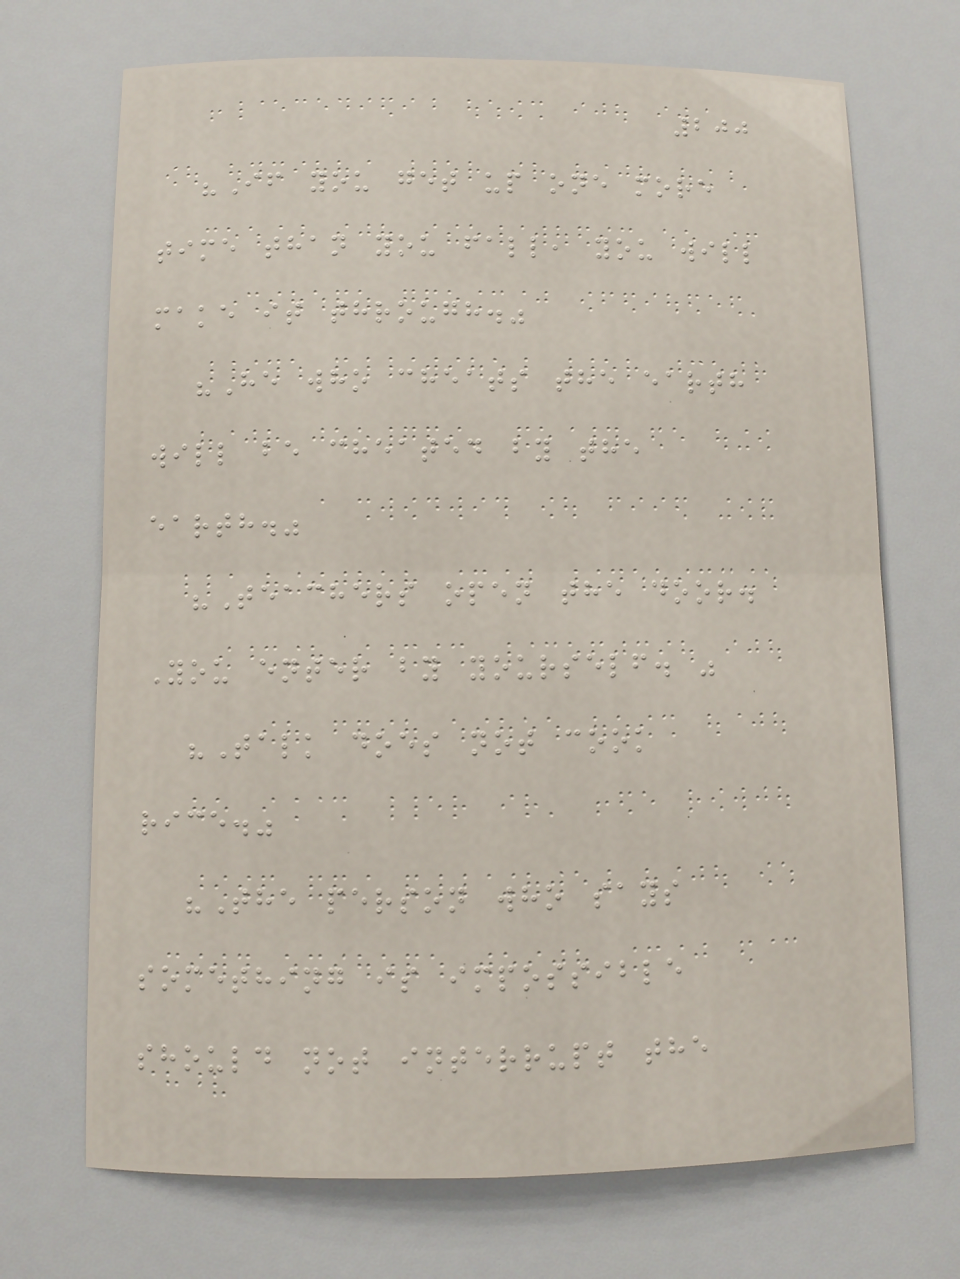200
"If you get up one more
time than you fall, you will
make it through."
"He who cheats the earth
will be cheated by the
earth."
"Teachers open the door.
You enter by yourself. "
"Talk does not cook
rice."
"The person who says
something is impossible
should not interrupt the
